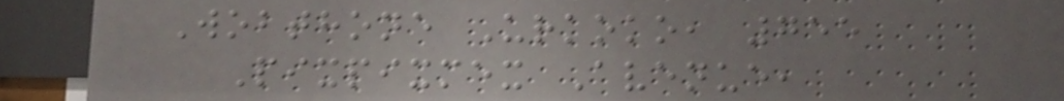Wobthone Urkoko, 755
Pixpixmex Avenue,
